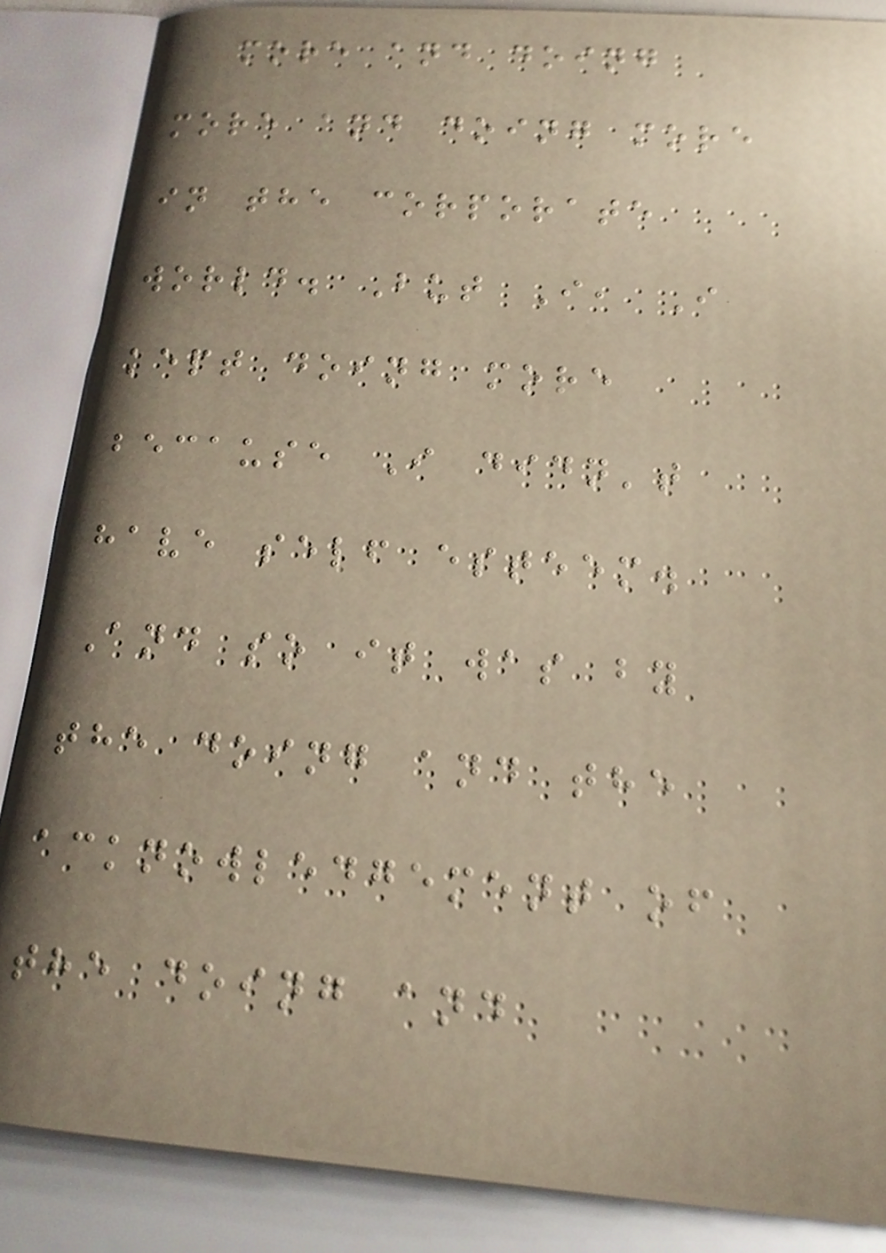more and doing
more and doing more
in the corporate
world. But I, I
kept doing more
because I didn't
have self esteem.
And so it was by
the doing and the
acknowledgement of
the doing and
